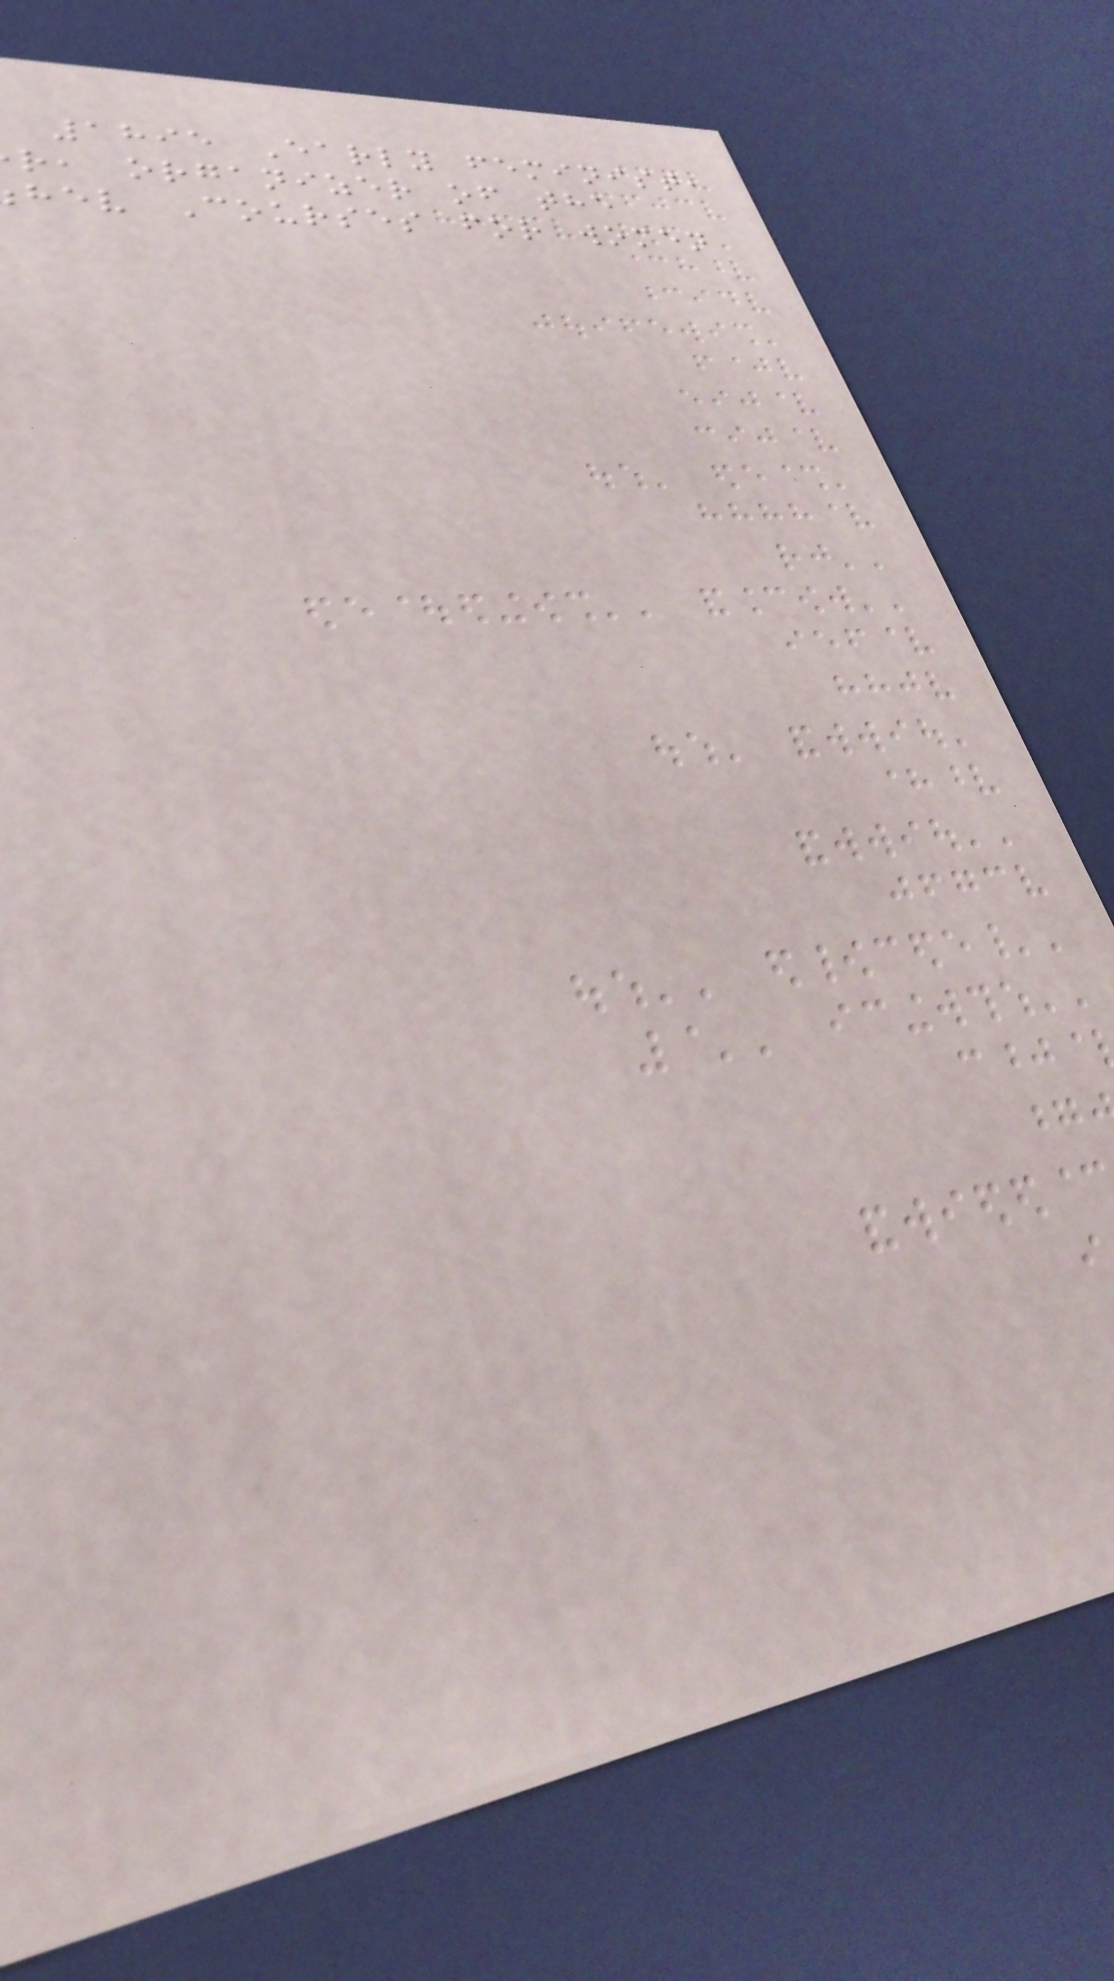1895 Early feminist,
r, organizer of the
hev Courses for women
